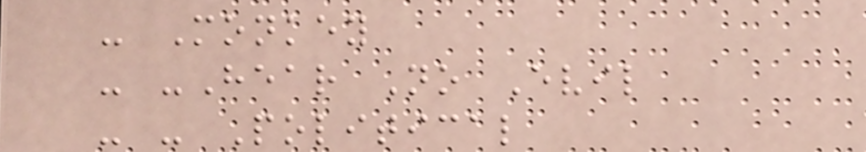- Monkey
- -Hear No Evil
- - Political
